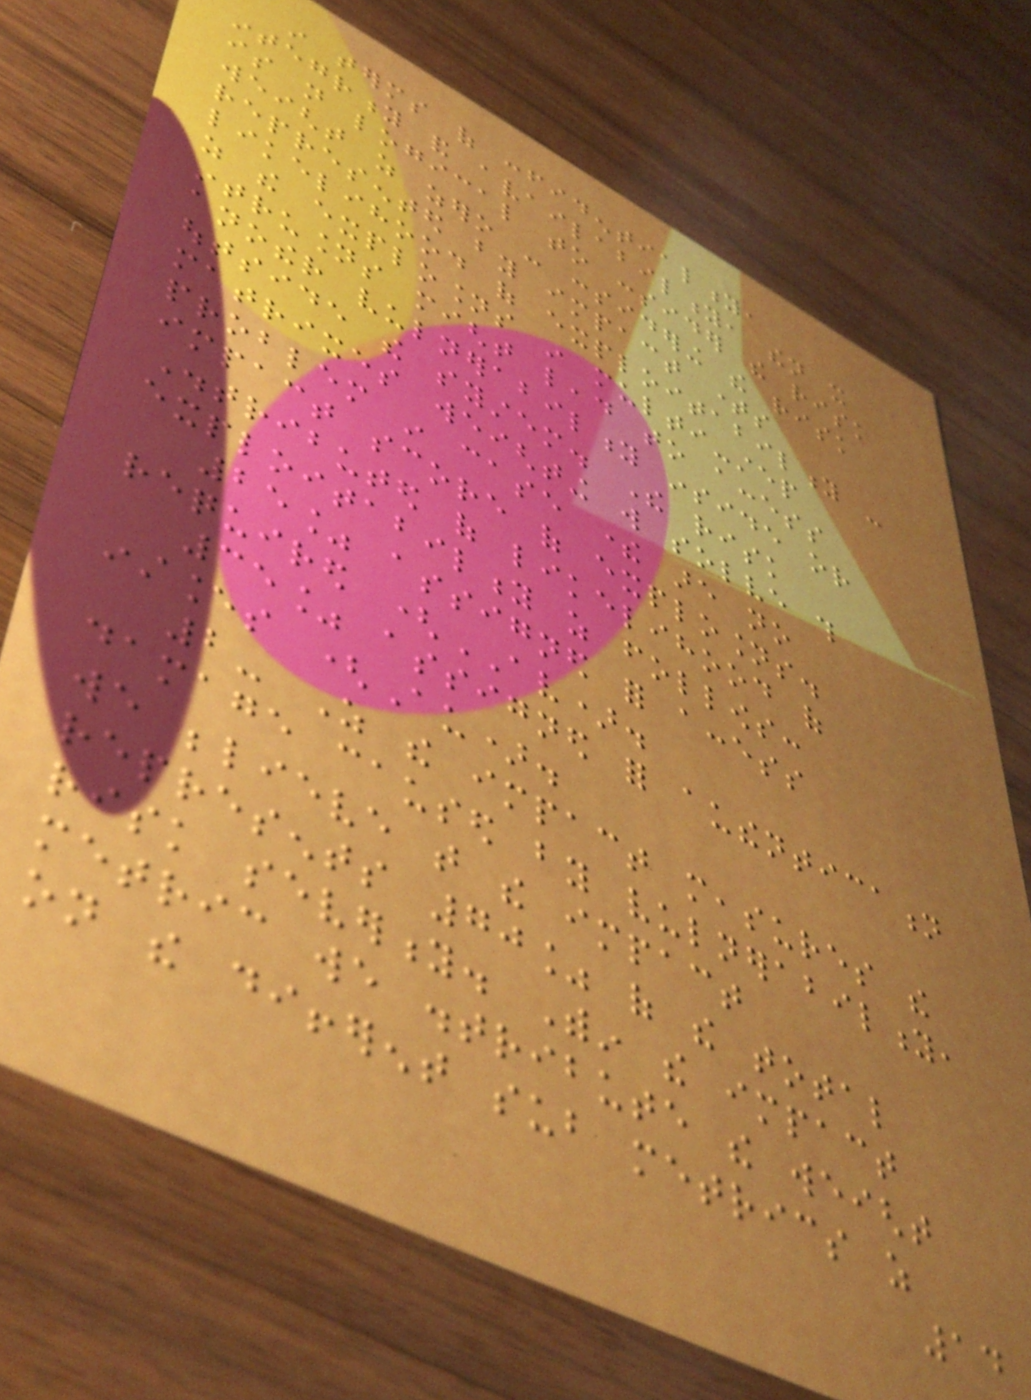in terms of confidentiality,
integrity and availability, then it
is not logical to consider the risk
weight as zero - considering the risk
represented by impact times
likelihood of exploitability -
as the explosions in multi-step
intrusions might lead to access
another vulnerability inside or
outside the system. The risk
matrixes weighting will solve this
problem in case there are no
impact score of explosions.
Distributed of likelihood of
exploitability as follows:
25% assigned for access
required (AV).
35% assigned for authentication
instances (Au).
2- As the impact measures the
damage caused by vulnerability,
we believe that the impact
represents 70% of the total
risk severity. Within the impact
metric we distribute the weight
on the different sub metrics as
14
